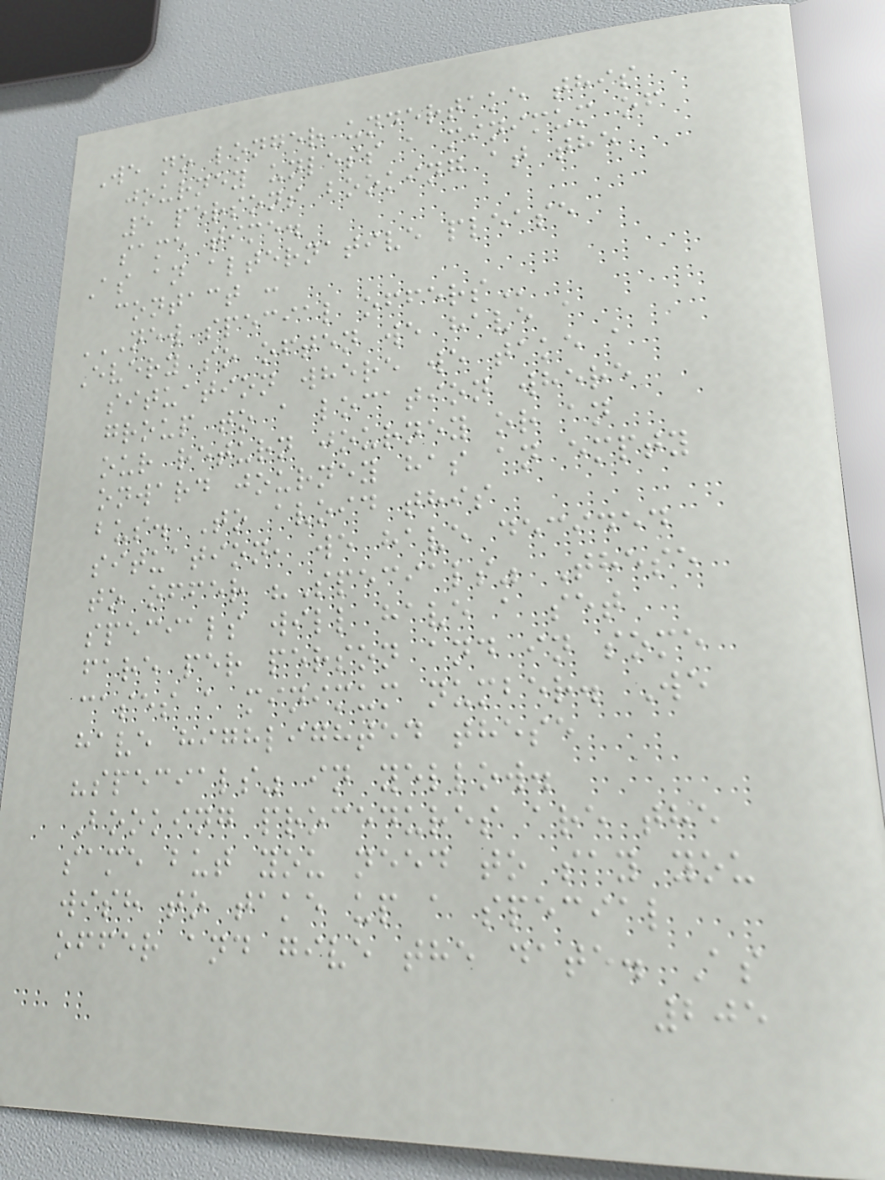We no longer undertake this
journey unless a minimum of
5 persons booking at the
same time.
As an alternative please
contact :
NEW SPECIAL OFFERS
Every so often we have a
situation where we take a
group to a location where
our return journey or an
onward journey has an empty
bus. To avoid this
situation, we have decided
to offer "Specials" These
specials will have a set
fare per person and in some
cases a minimum number. We
have highlighted these
"specials" in yellow.
Booking procedures are the
same but you need to say you
wish to take up a special
offer and give the date. As
205
